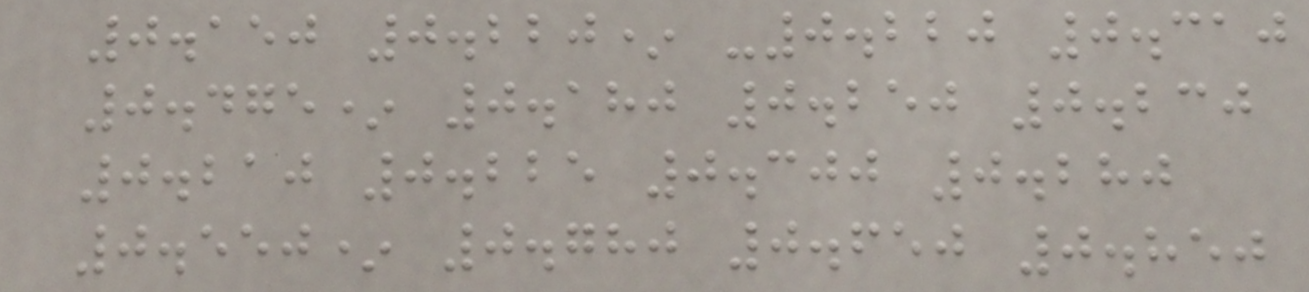0.150 0.220* -0.220 0.310
0.475* 0.180 0.250 0.230
0.210 0.225 0.300 0.280
0.550* 0.780 0.650 0.850
